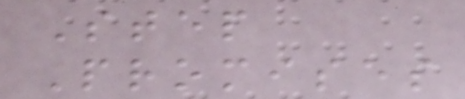Step
Promises
